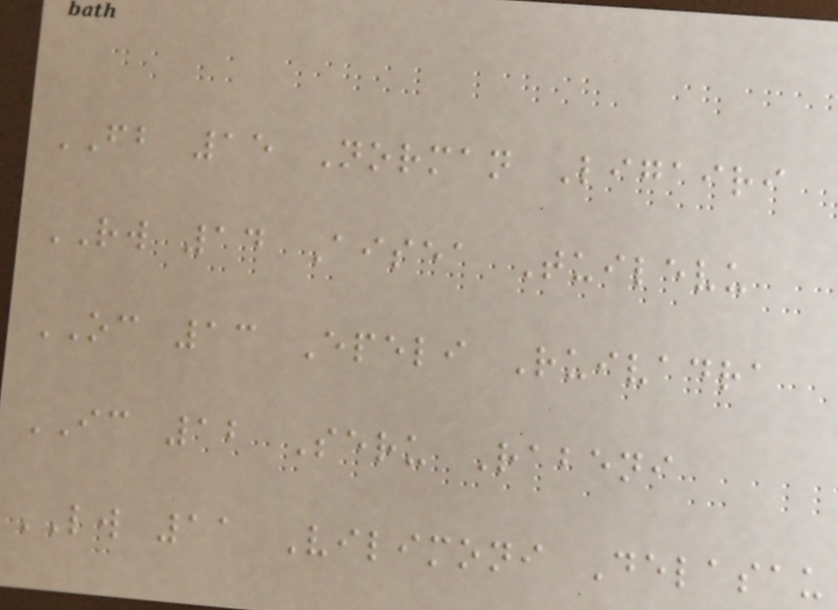FB 15 Norman Ligairi
RW 14 Aisea Tuilevu
OC 13 Epeli Ruivadra
IC 12 Seru Rabeni
LW 11 Vilimoni Delasau
